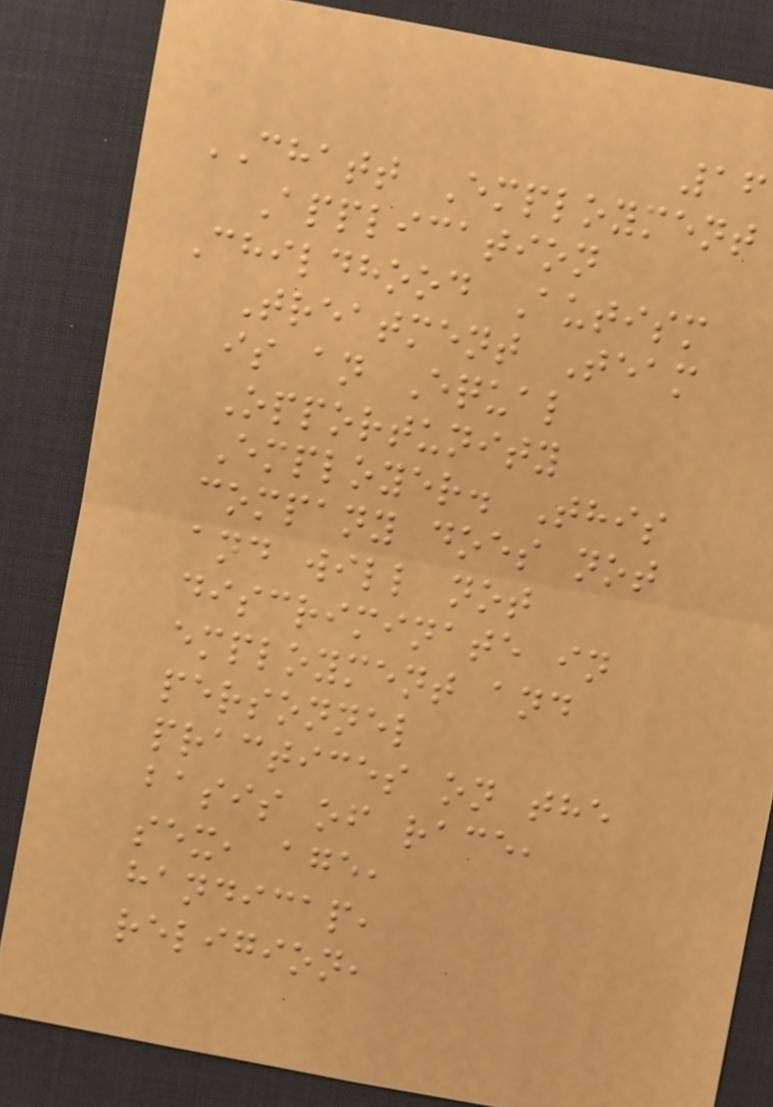16
CHATT Employment
Application
Childhood Autism
Treatment Team
is an Equal
Opportunity
Employer. This
company does not
and will not
discriminate in
employment and
personnel
practices on the
basis of race,
sex, age,
handicap,
religion,
